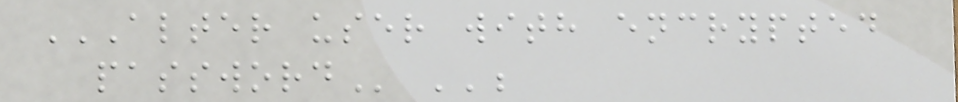ALTER USER WITH ENCRYPTED
PASSWORD '';
